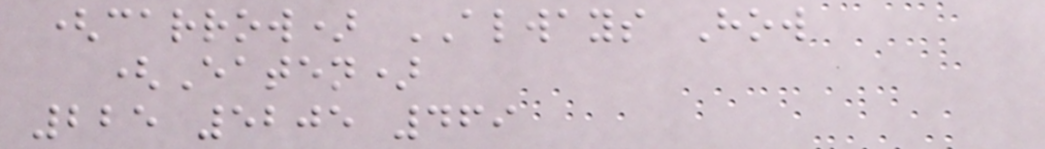(carrow) ALWAYS How
(Eaten)
225 5205 469
